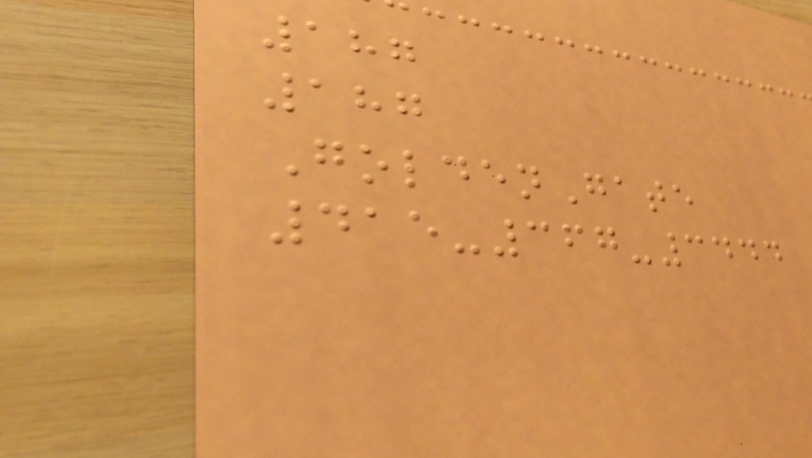187
187
GoldenGate
415-367-3444
